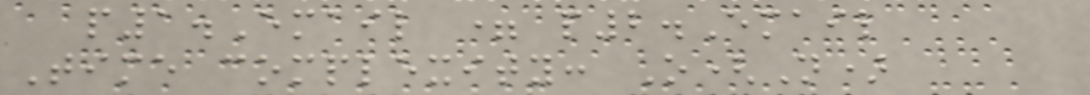p1.Email = p2.Email
Time complexity: O(N)
